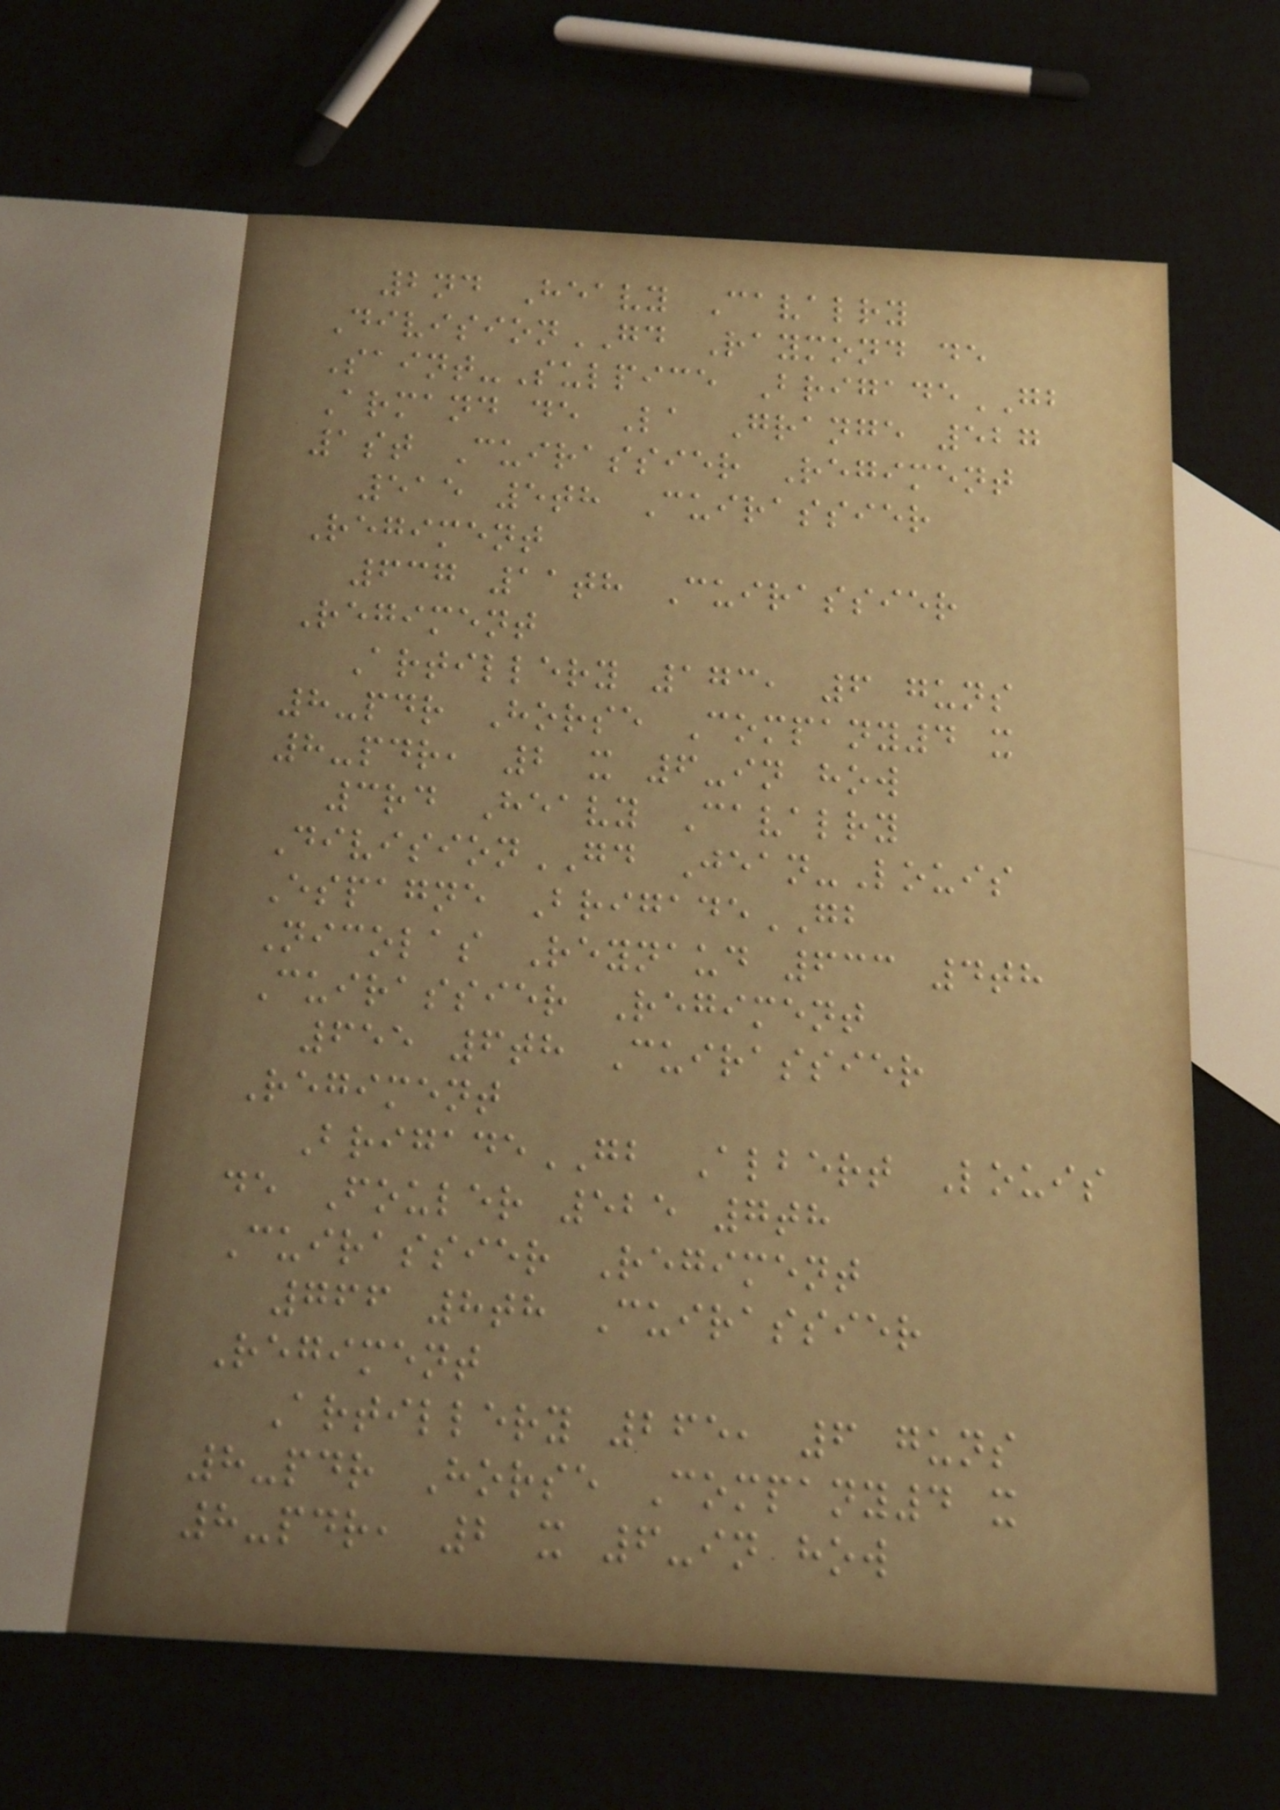2nd Heavy Cavalry
DivisionGD Raymond de
Saint-Sulpice BrigadeGB
Armand de La Grange 527
1st Cuirassier Regiment
515 5th Cuirassier
Regiment
637 11th Cuirassier
Regiment
Artillery 173, 6 guns
8-pdr Horse Company4 x
8-pdr, 2 x 6-in how
3rd Heavy Cavalry
DivisionGD Jean-Louis
Espagne BrigadeGB
Nicolas Reynaud 633 4th
Cuirassier Regiment
655 6th Cuirassier
Regiment
BrigadeGB Albert Louis
de Fouler 525 7th
Cuirassier Regiment
766 8th Cuirassier
Regiment
Artillery 265, 6 guns
8-pdr Horse Company4 x
8-pdr, 2 x 6-in how
